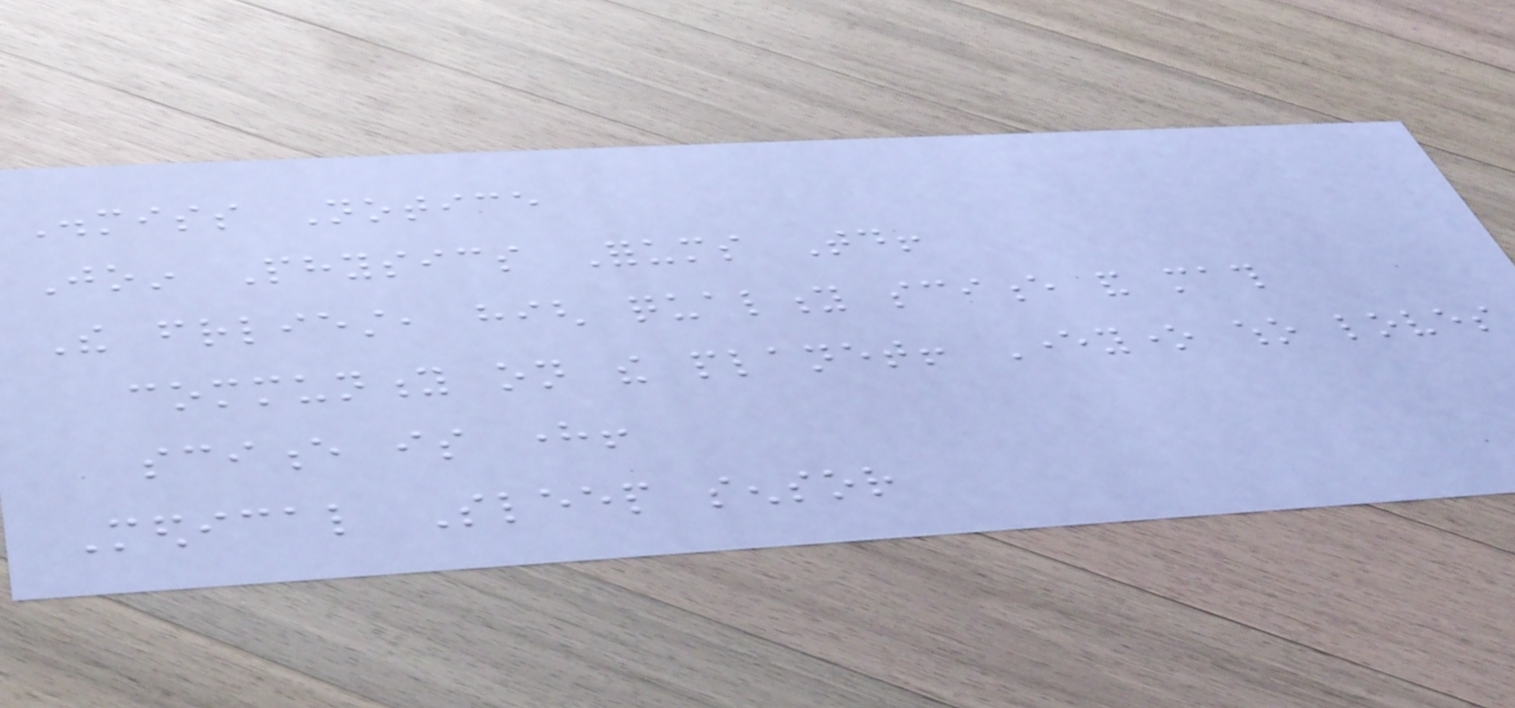Dismiss Notice
Join Physics Forums Today!
The friendliest, high quality science and math
community on the planet! Everyone who loves
science is here!
Medical Sleep sensor
